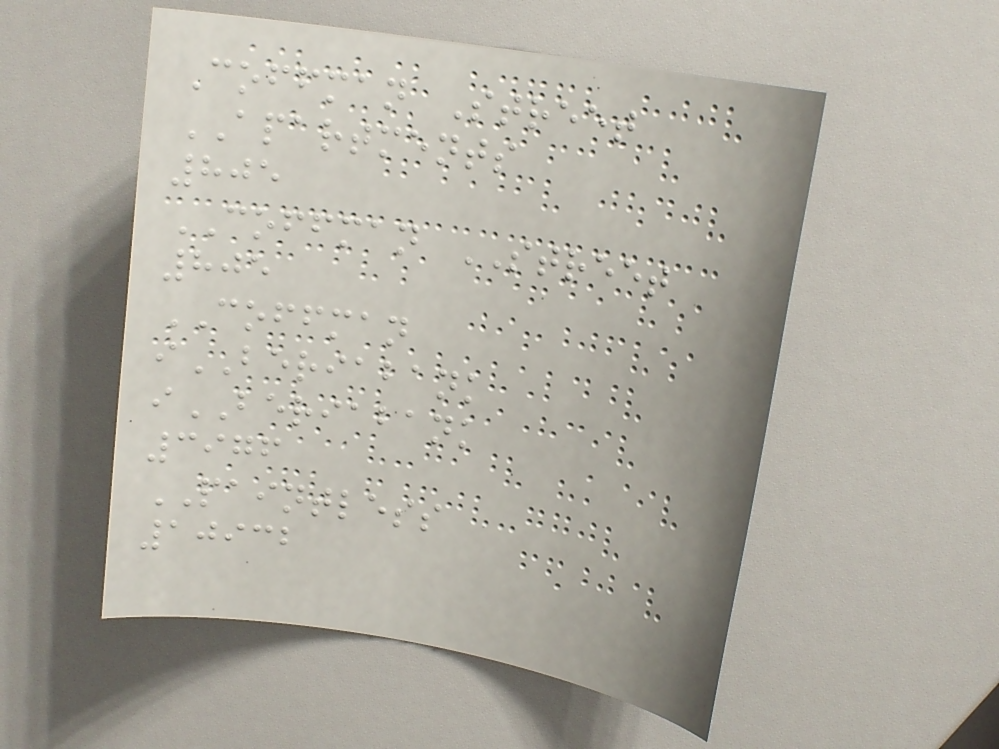Coffman Street
APARTMENTS
805
COFFMAN STREET
805
COFFMAN
iBERIABANK
iBERIABANK
3976
PAINTLESS
10932
